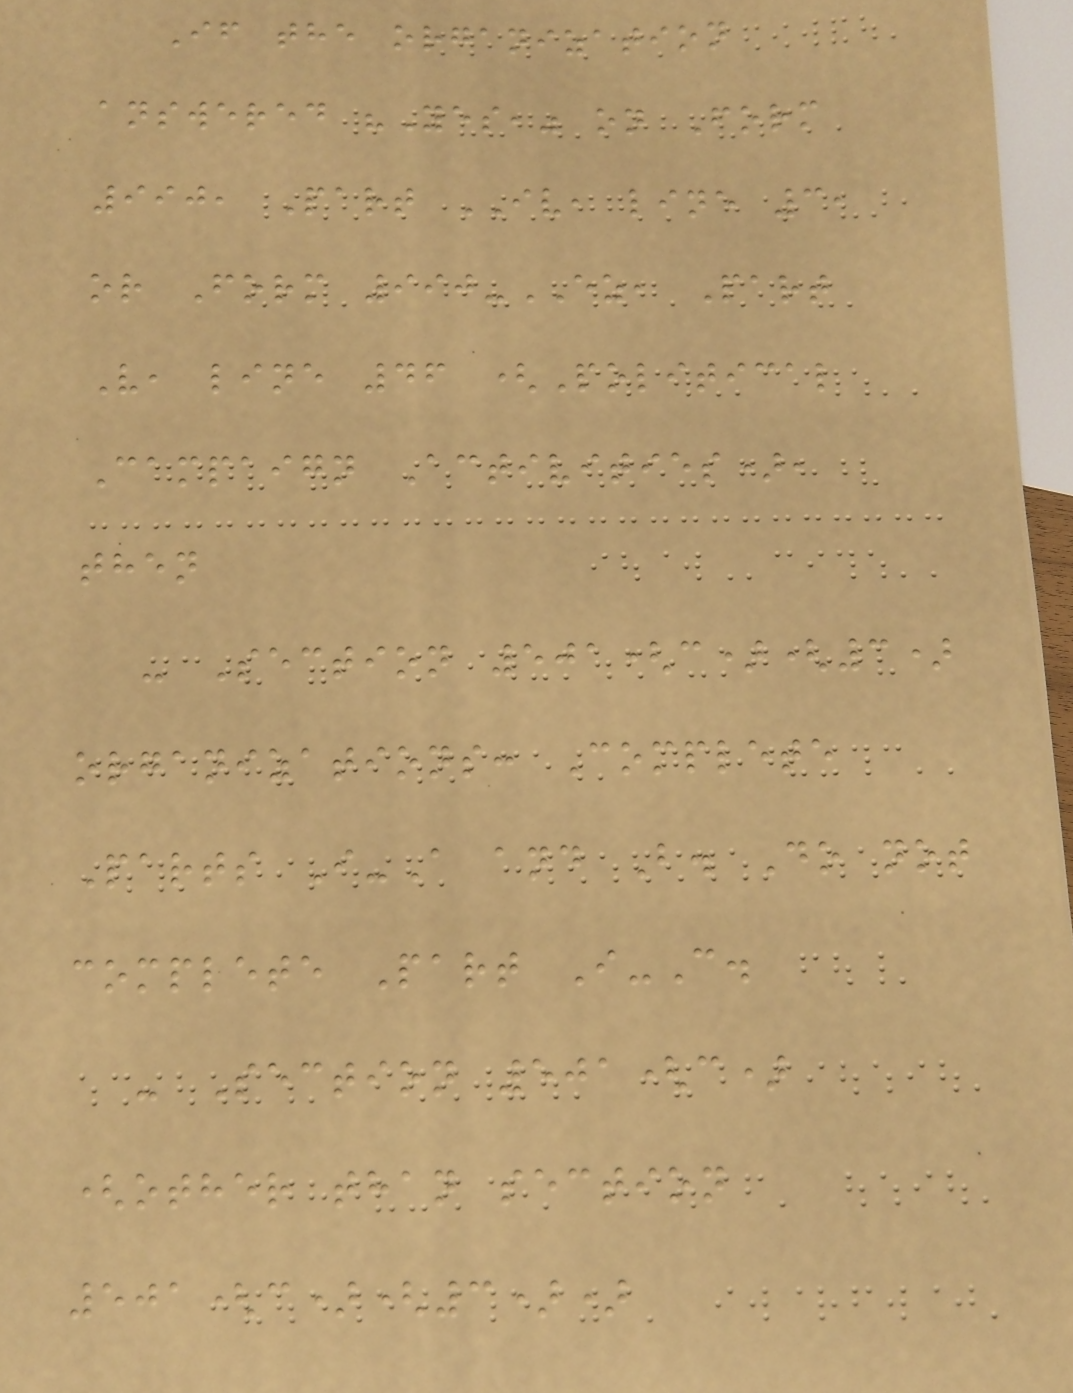If the organization
answered "Yes," on Form
990, Part IV, line 3,
or Form 990-EZ, Part
V, line 46 (Political
Campaign Activities),
then
- Section 501(c)(3)
organizations: Complete
Parts I-A and B. Do not
complete Part I-C.
- Section 501(c)
(other than section
501(c)(3))
